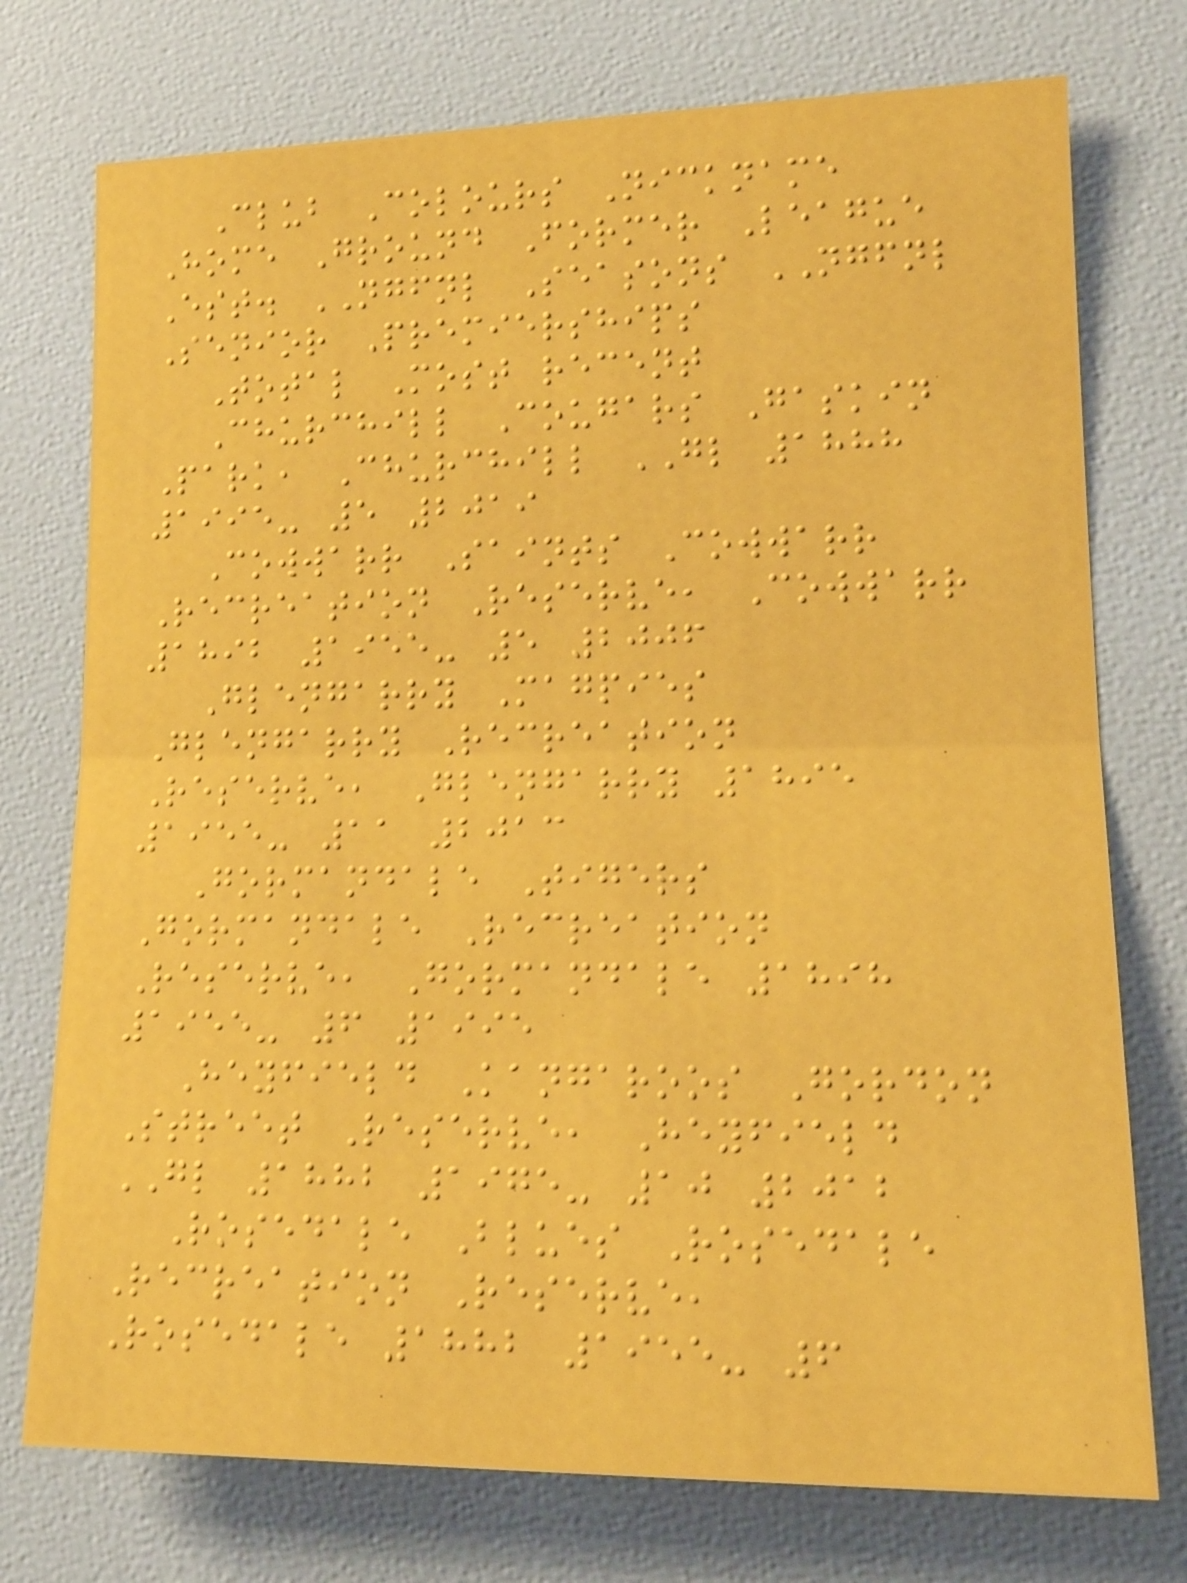Club Colours Nickname
Home Ground Former League
Est. NGFNL Seasons NGFNL
Senior Premierships
Total Most recent
Churchill Cougars Gaskin
Park, Churchill GL 1888
1995- 5 2019
Cowwarr Saints Cowwarr
Recreation Reserve, Cowwarr
1892 1955- 5 2006
Glengarry Magpies
Glengarry Recreation
Reserve, Glengarry 1895
1955- 11 2013
Gormandale Tigers
Gormandale Recreation
Reserve, Gormandale 1898
1955- 6 1995
Heyfield Kangaroos Gordon
Street Reserve, Heyfield
GL 1882 1975- 10 2012
Rosedale Blues Rosedale
Recreation Reserve,
Rosedale 1882 1955- 6
